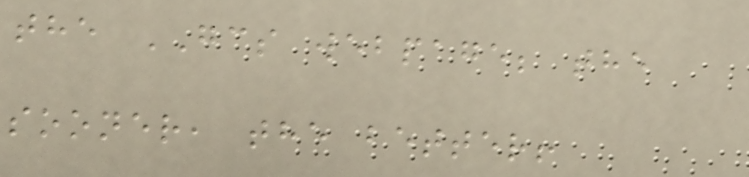the GCS webpage; the
sooner, the better!
